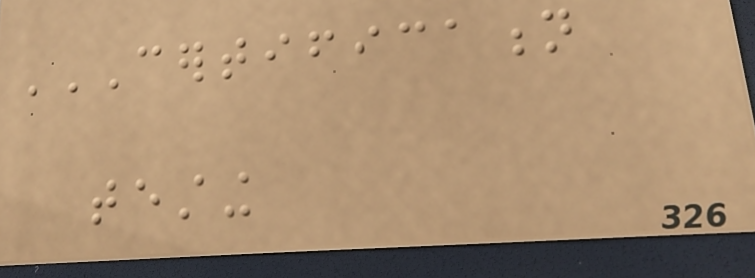CERTIFICATION
TESTING
